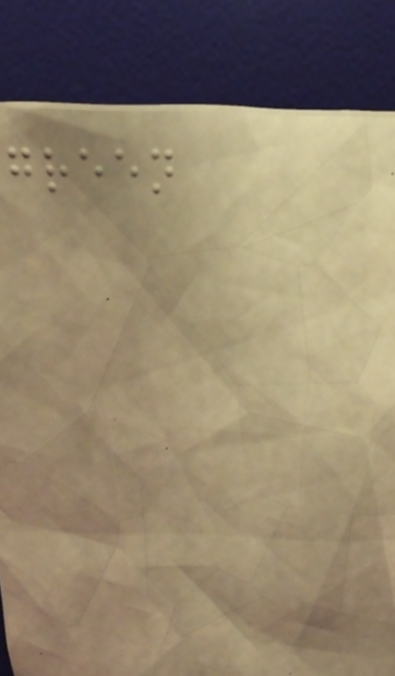green
